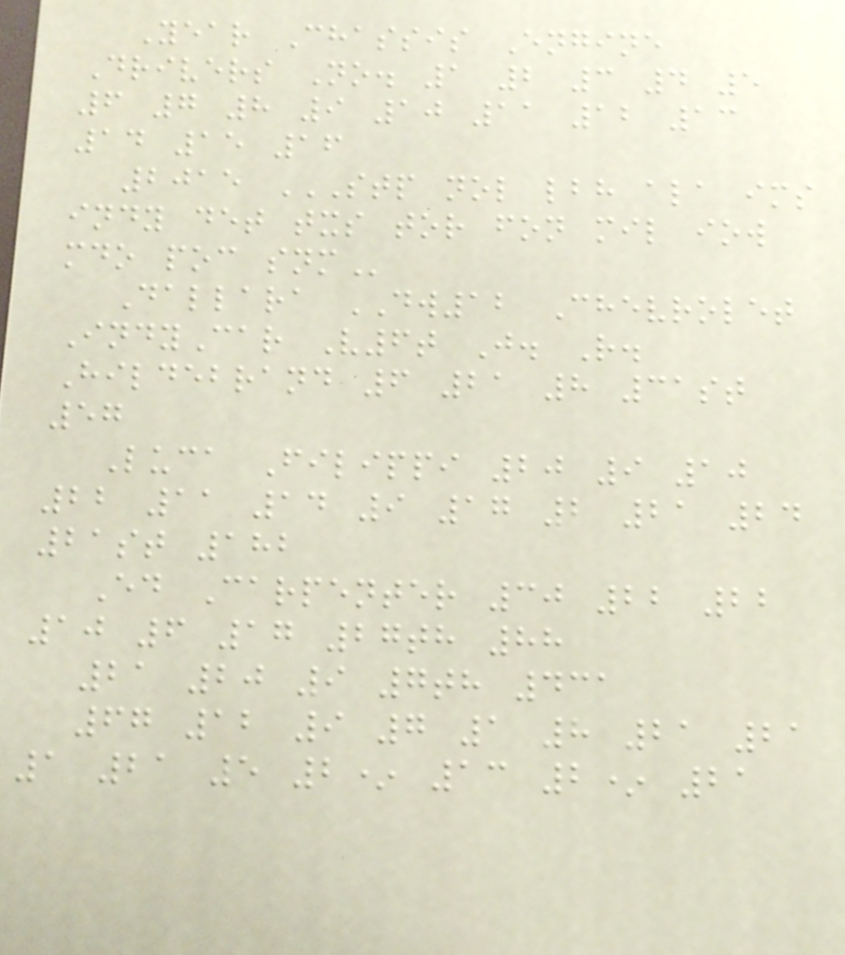Year Chassis Engine
Drivers No. 1 2 3 4 5
6 7 8 9 10 11 12 13
14 15 16
2015 STP NOL LBH ALA IMS
INDY DET TXS TOR FON MIL IOW
MDO POC SNM
Dallara DW12 Chevrolet
IndyCar V6t J. R.
Hildebrand 6 21 8 31st
57
Luca Filippi 20 9 10
22 11 14 9 17 2 21 24
21st 182
Ed Carpenter 30 22 22
10 6 17 27th 88
21 20 9 7th 431
67 12 9 7 1 8 21 21
1 21 5 2* 13 2* 21
